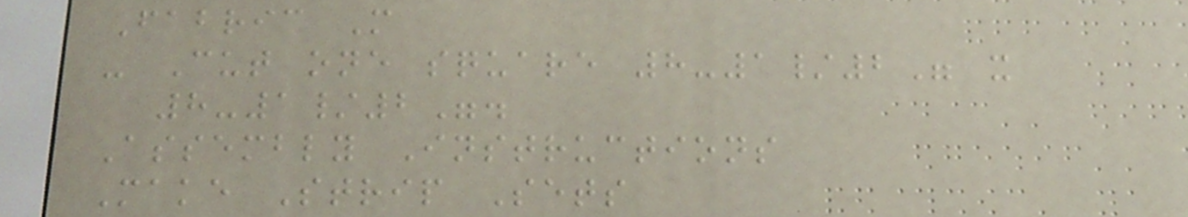Fabric M
- Cut one square 8-1/2" x
8-1/2".
Assembly Instructions
Make Strip Sets
